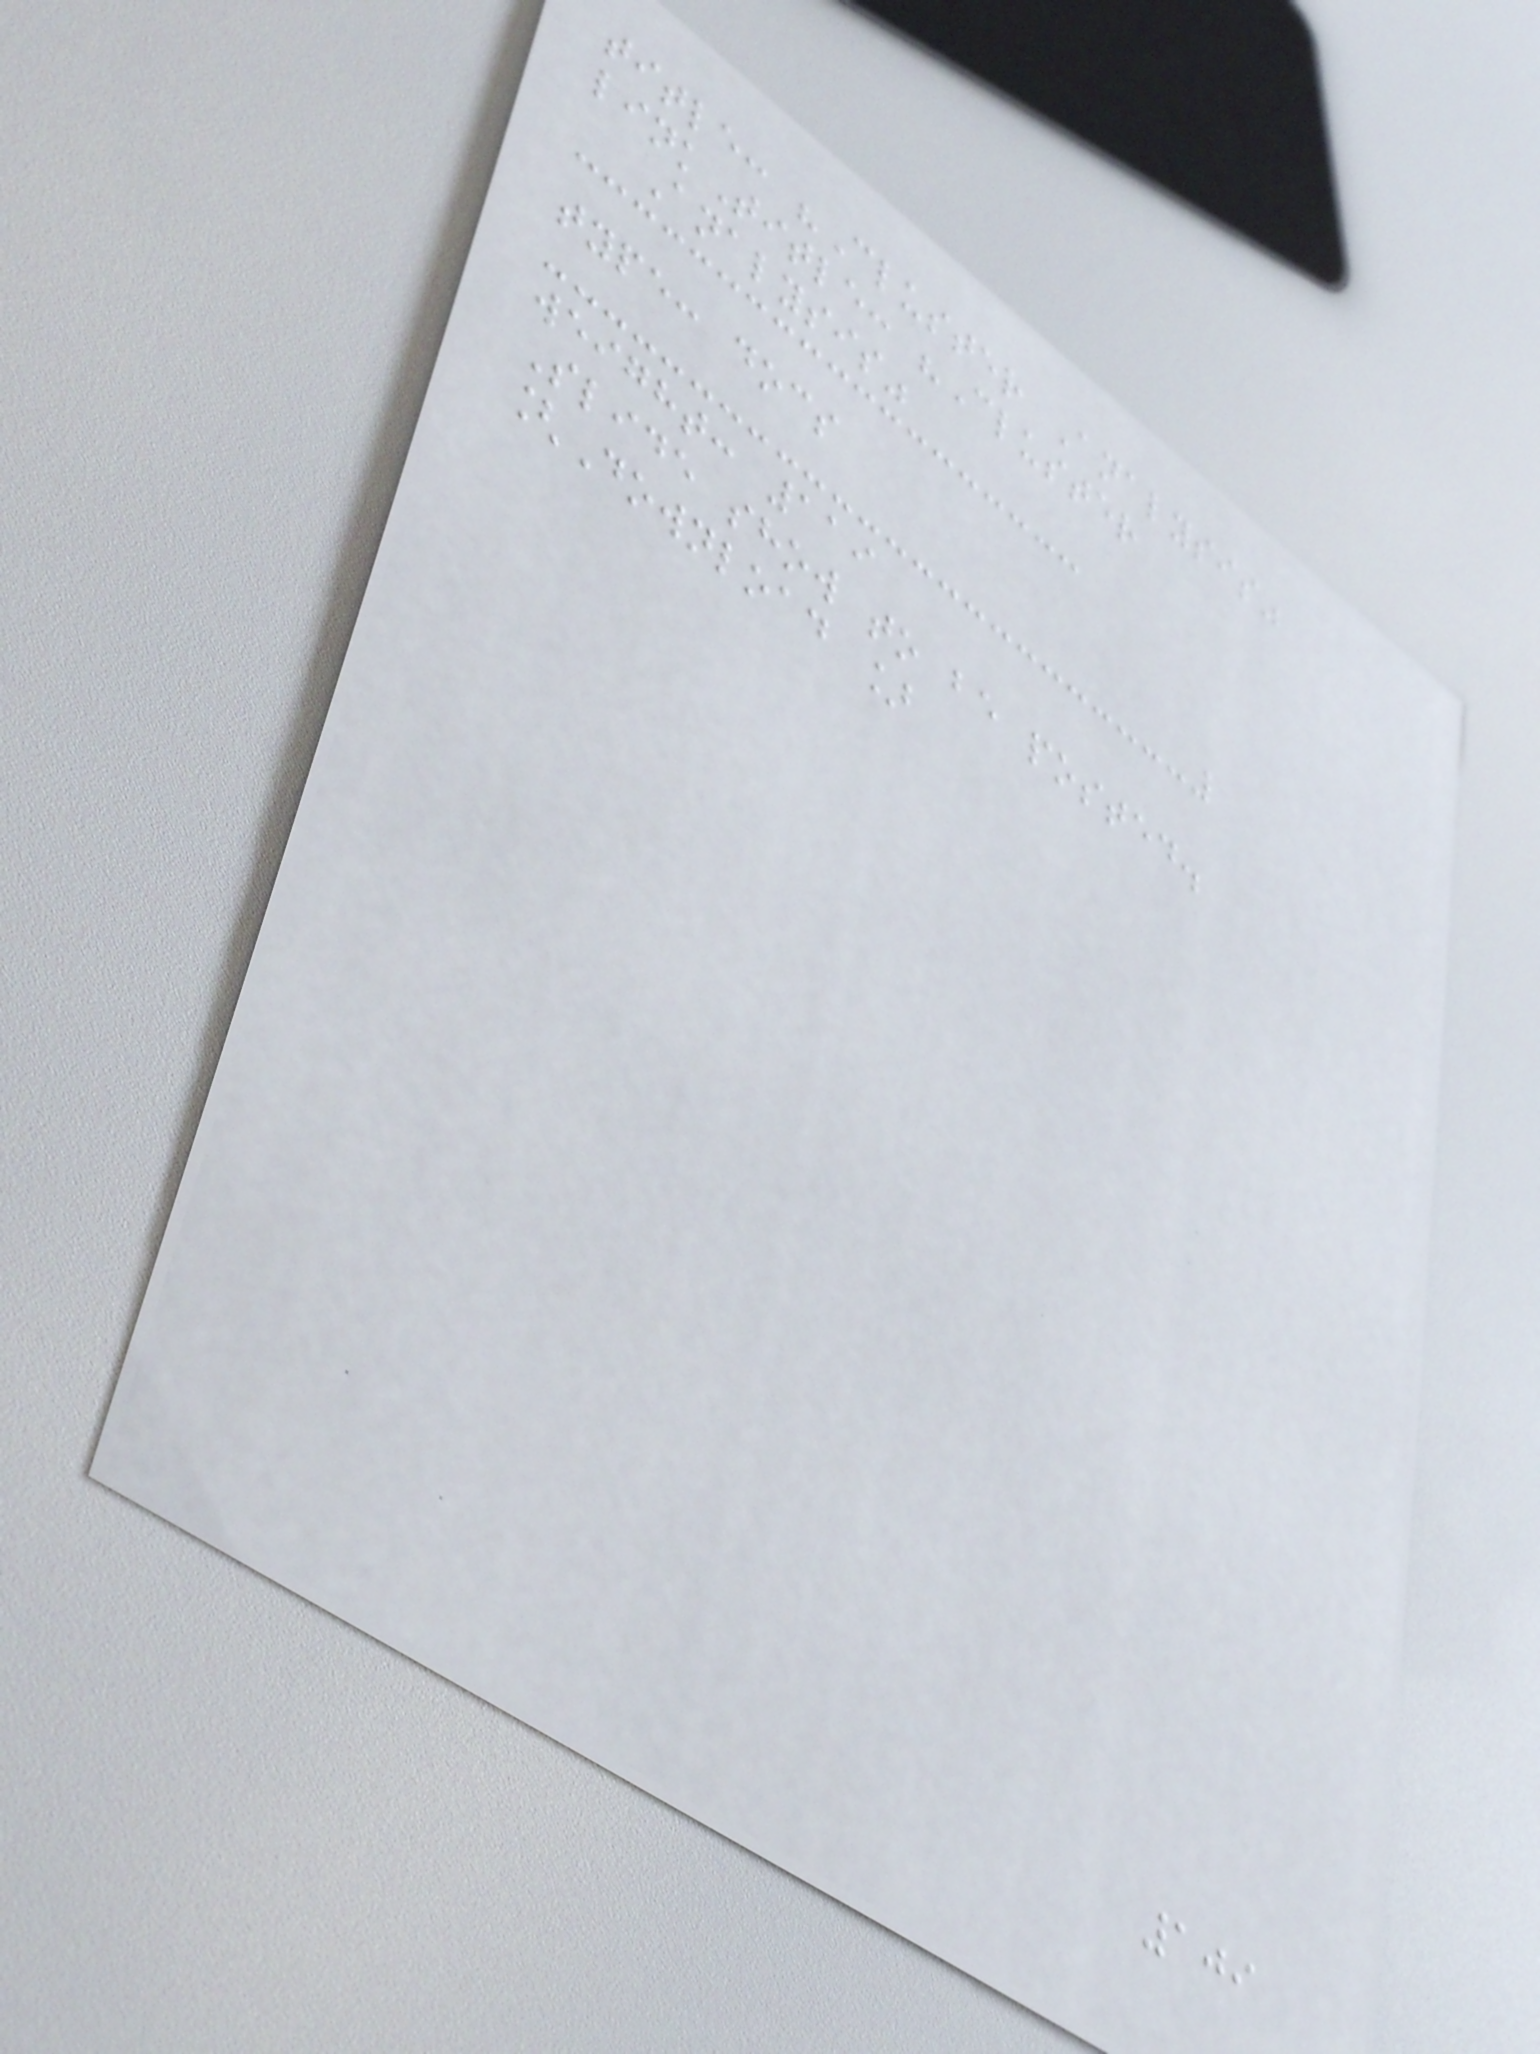title: "Cluster Analysis"
linkTitle: "Cluster
Analysis"
type: docs
weight: 119
Slide show to be posted.
[Download ]
109
